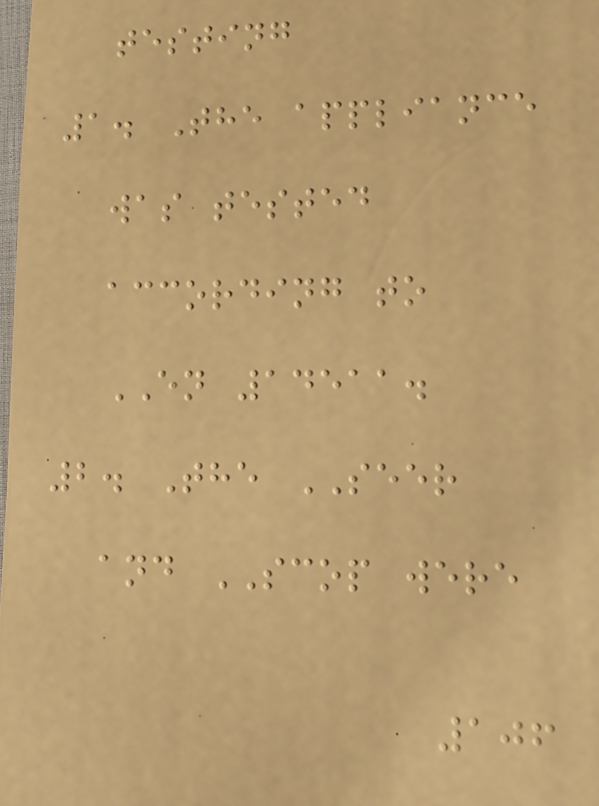testing
1. The appliance
was tested
according to
EN 14511.
2. The SEER
and SCOP were
106
